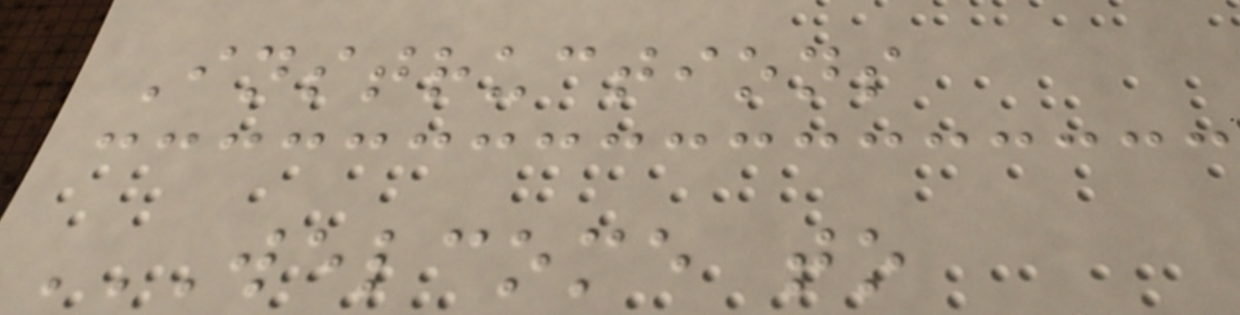Instructions
WELCOME TO
